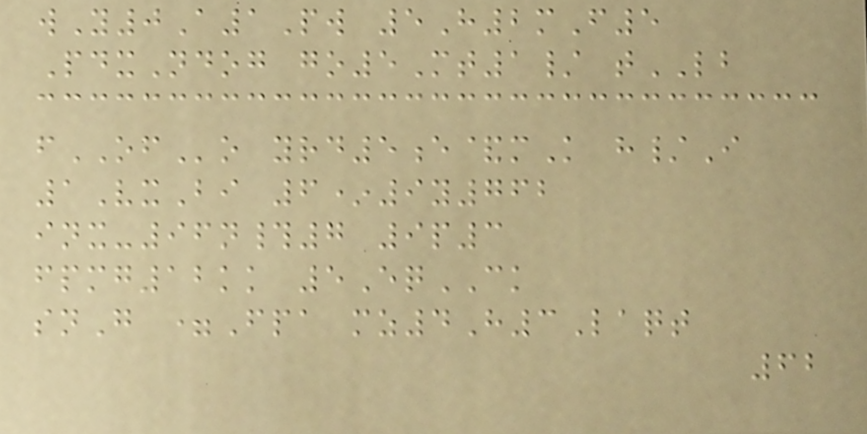wY0A1Pw 5H2mF5
PdxNdog go5Mt1/ tLB
fOFo yrd5e&mK h/I
1VxBi 6*9y762
inx-96n#7 9p3
fpmg12kk 5EqCK
snG =Fpa mz4H3Laqt
62
